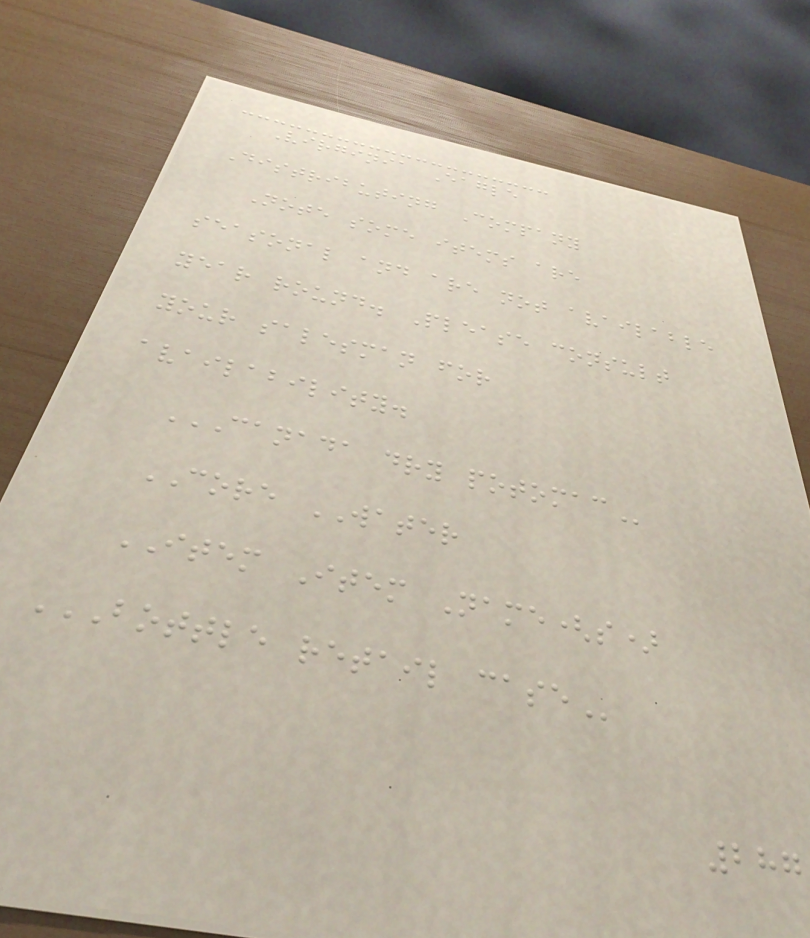Virginia Eagle
Distributing Company
Note some items are
seasonal and are not available
year round. Please consult
your salesman for
availability.
CANADA DRY POTOMAC
CORE WATER
ITEM Item Name(s)
BOTTLE RETAIL CASE
287
